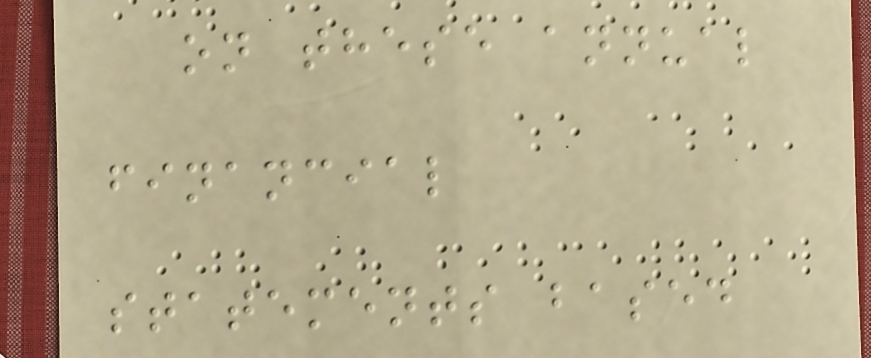on these annual
financial
statements based
